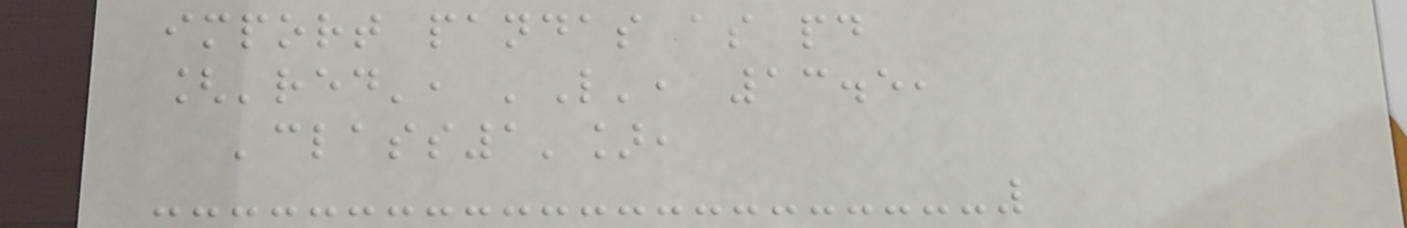import pandas as pd
['red', 'L', 13.5,
'class1'],
